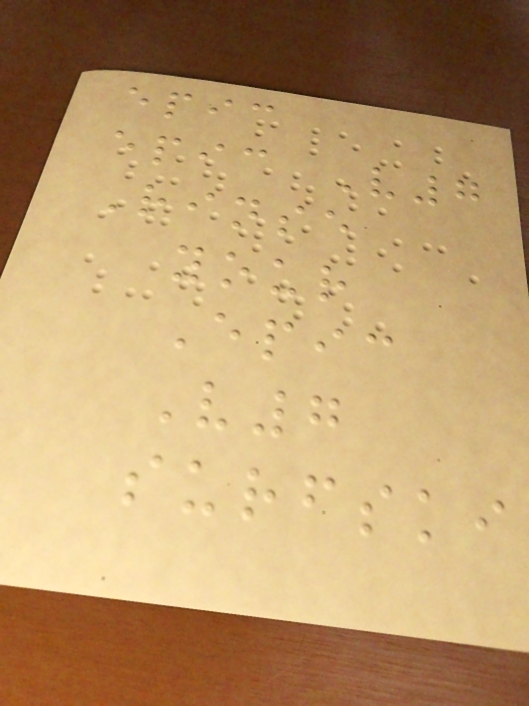epic
epic V7
Rinse
your
Epic
V7
surfski
